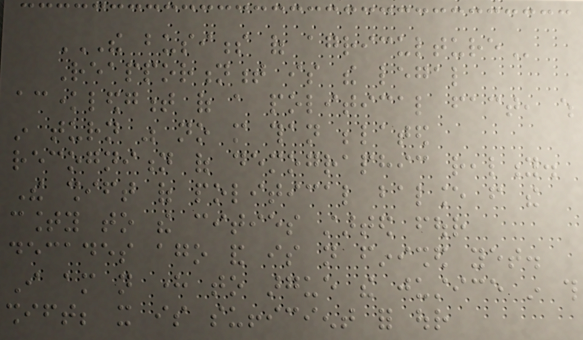THE BUSINESS OF AGRICULTURE
Reapportionment is the legal
acknowledgment of a political fact, which
in turn was no more than belated
recognition of demographic reality.
The shift of political balance from the
county to the cities started four
decades ago and is not finished yet.
I am not here to argue the justice in this
shift; it is sufficient for our
